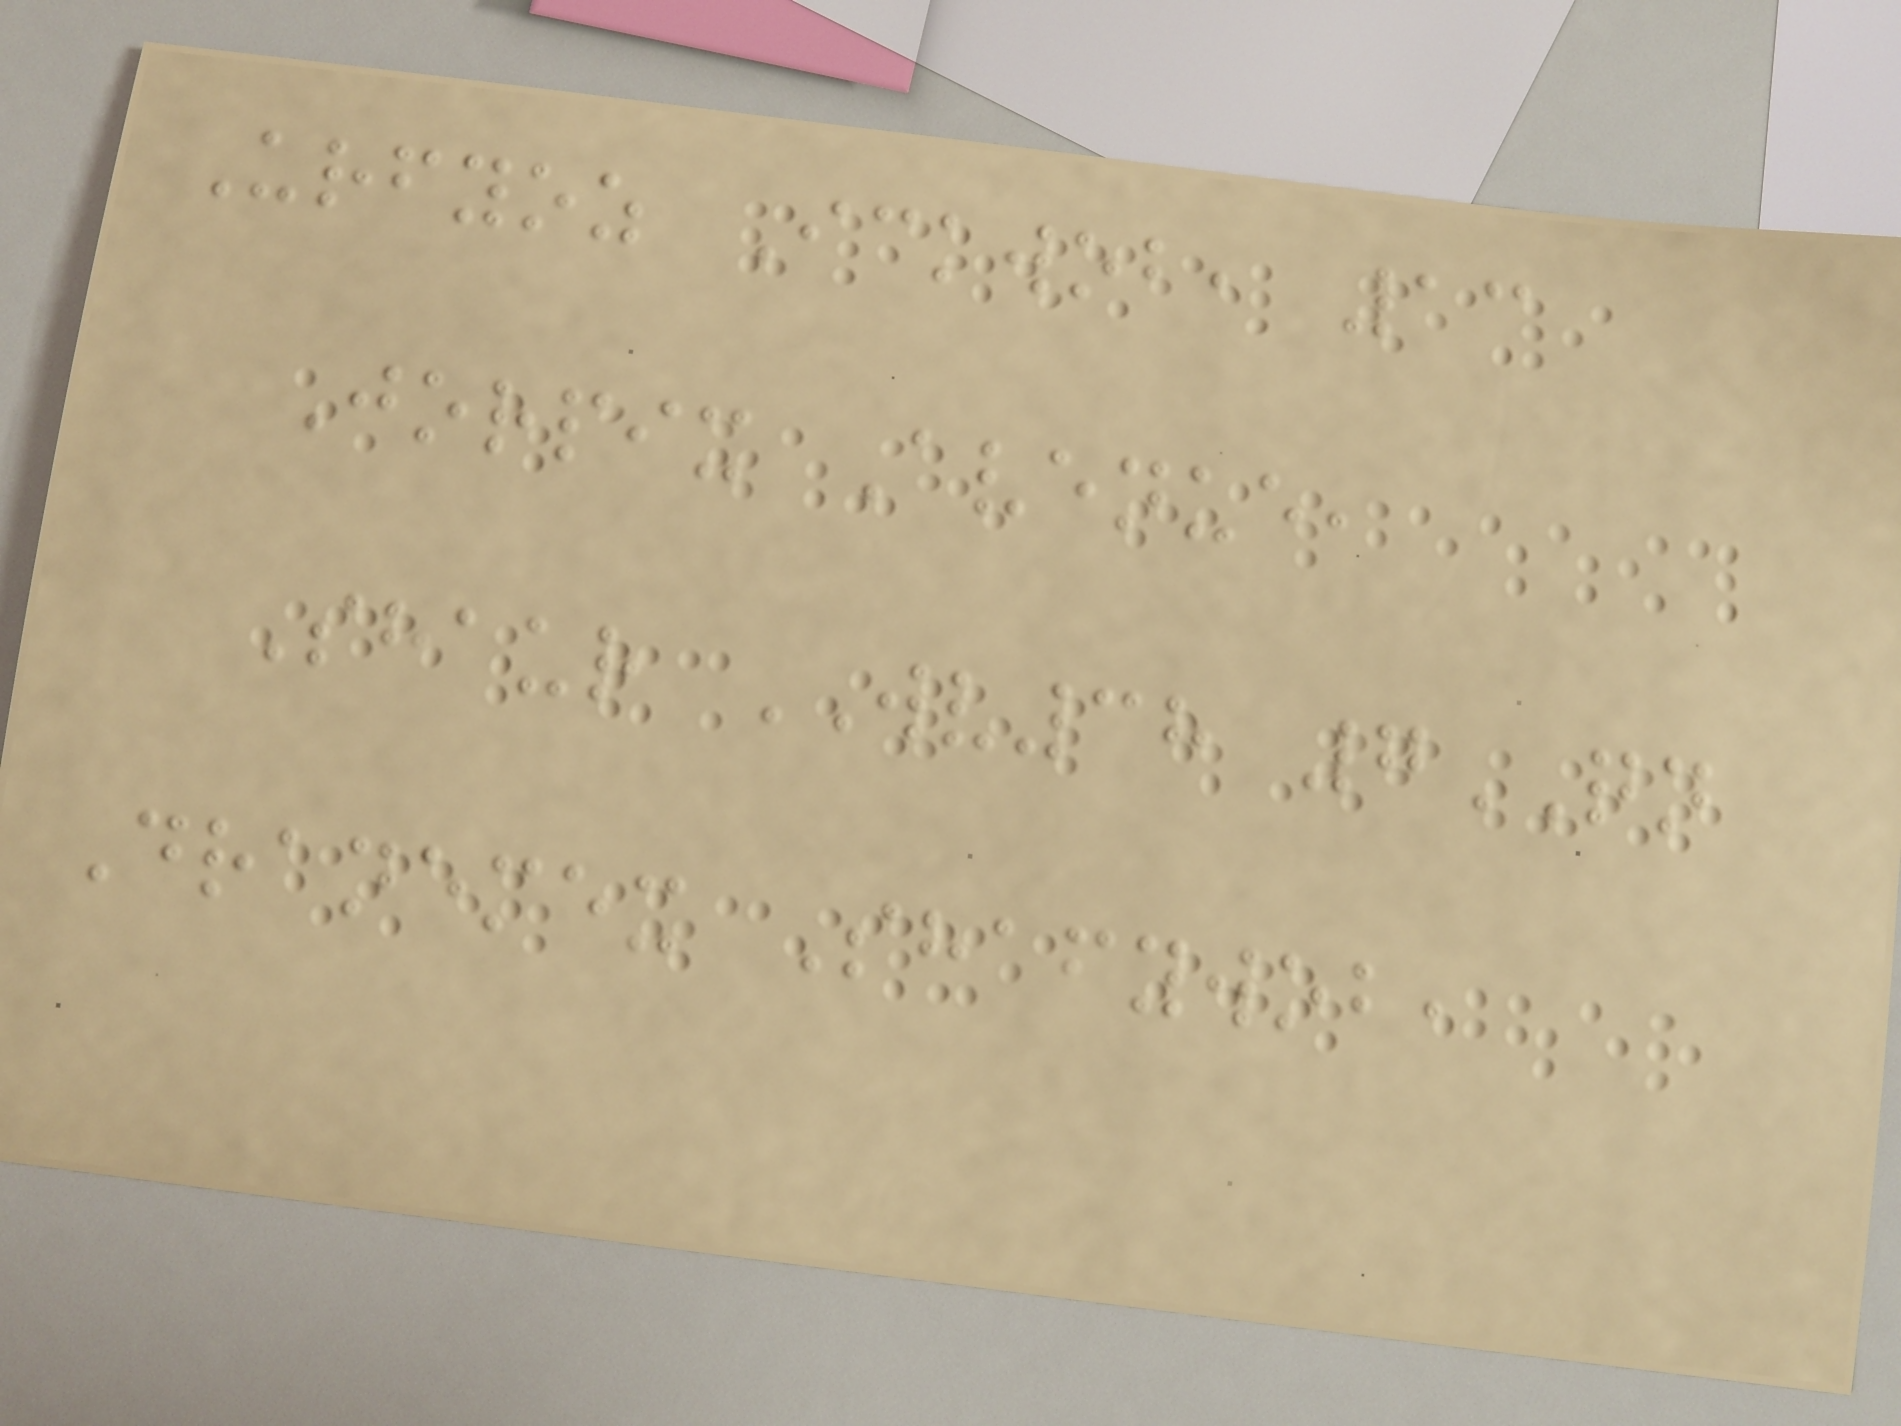Urfyoz Ickwob, 13
Jorpix Avenue,
Shaur WV38 7QN
Dranemex Shafywob,
